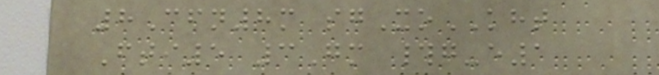8Cfn8m sgXoKHT
Fti5 3Gm #g-e1
